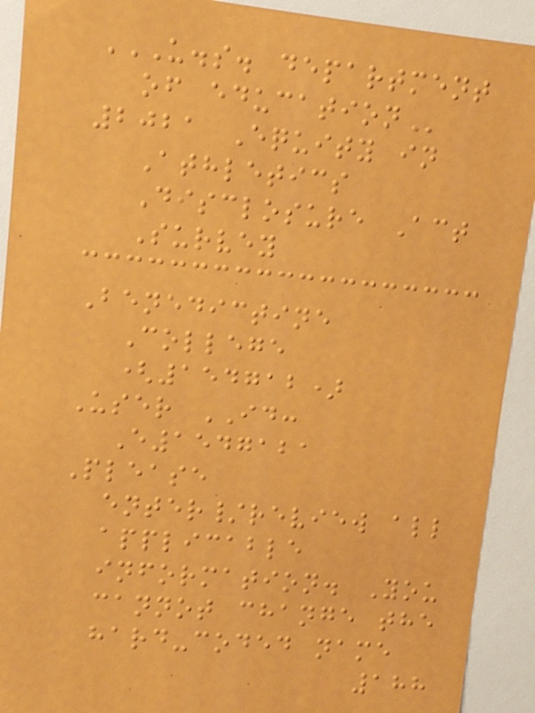U.S. DEPARTMENT
OF EDUCATION
2021 Equity in
Athletics
Disclosure Act
Survey
Benedictine
College
(154712)
User ID:
E1547121
Please
enter/review all
applicable
information. You
cannot change the
hard-coded name
188
